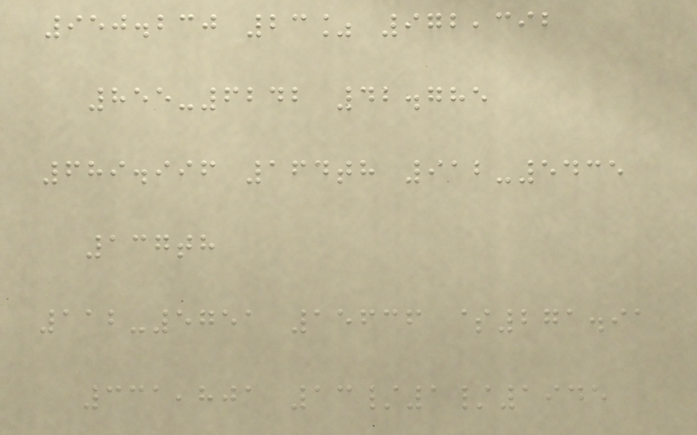950.230 23% 972,392
855-6242 42.785
689.996 164th 912-5435
137th
112-5751 15636 $271.91
331,801 13/1/1945
